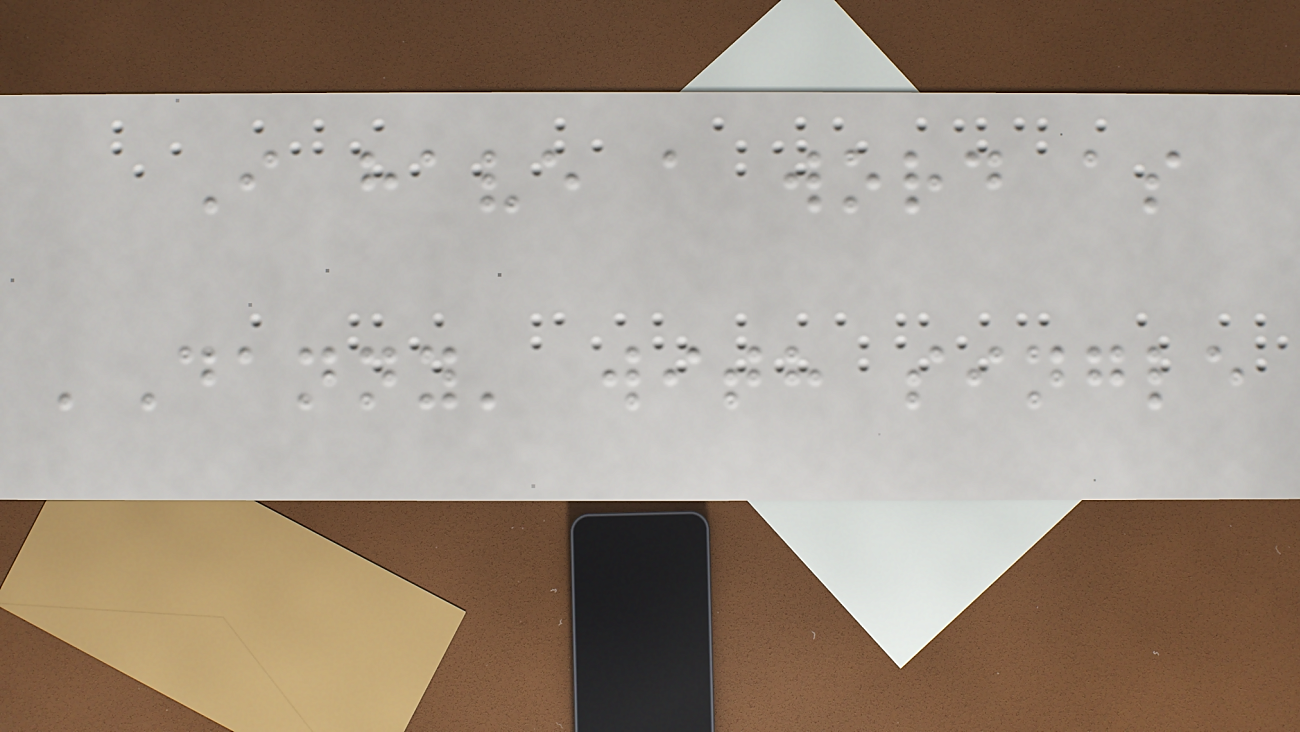I have a word as
'Danny' with single
